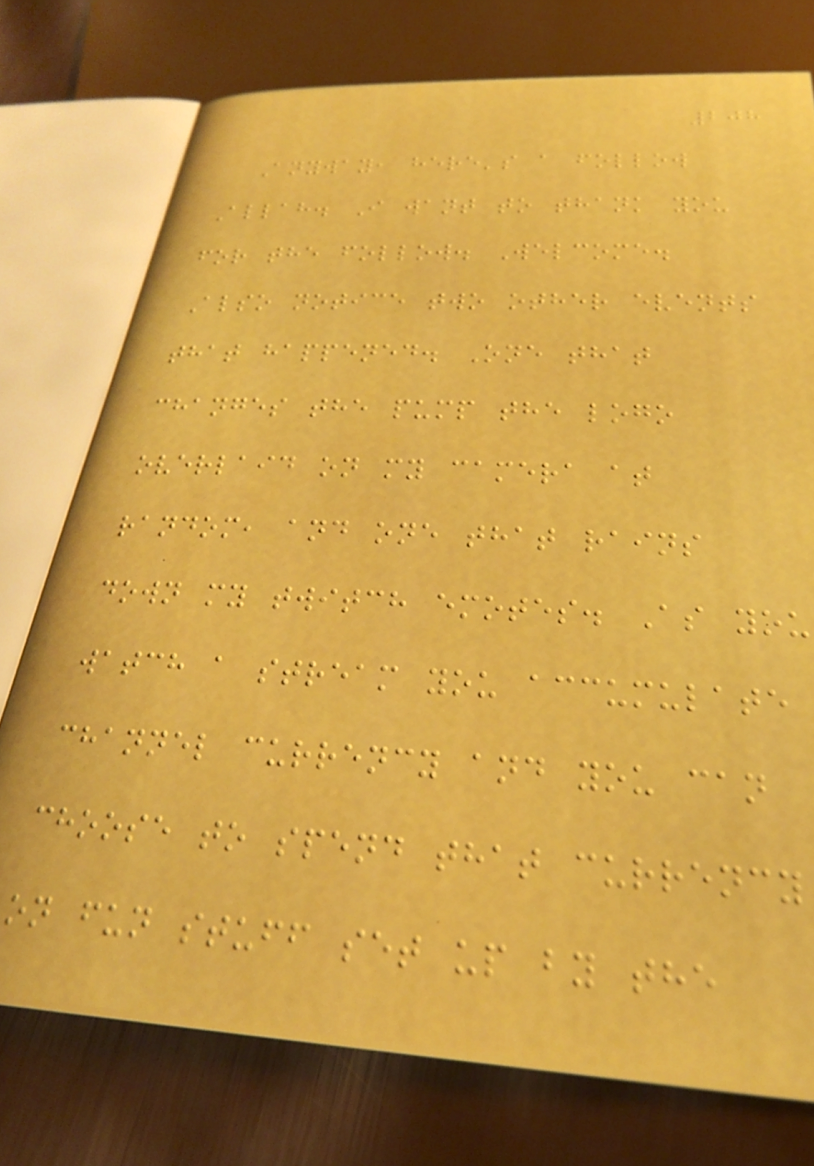208
Anyway, here's a follow
Allah. I want to thank you
for the follow. Welcome.
Also notice two other events
that happened. One that
changes the pump the logo
overlaid on my camera at
random, and one that rains
down my twitch emotes. As you
watch a stream you accumulate
channel currency and you can
choose to spend that currency
on fun stuff set up by the
